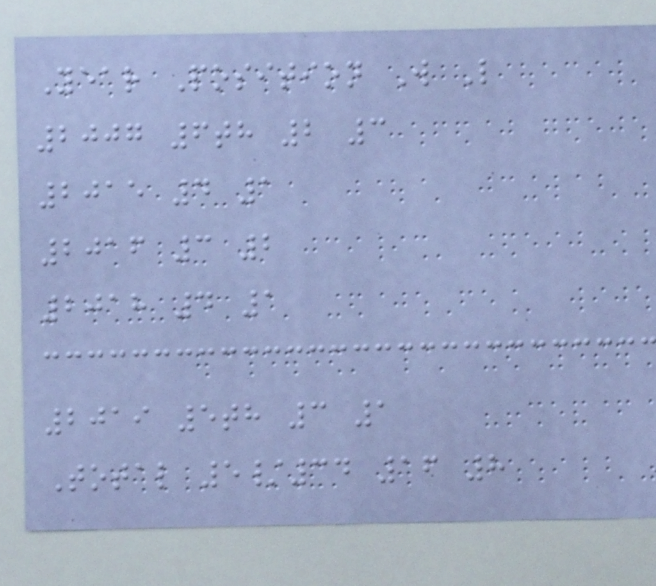Year Position W L
2007 6th 2 3
2015 4 1
2016 3 2
2018 4 1
2019 5th 3 1
Total 5/34 16 8
